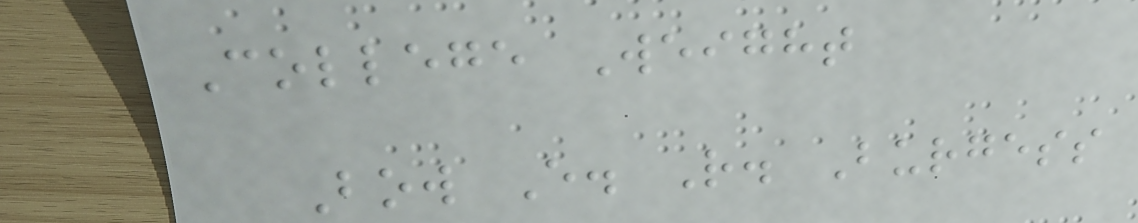College Weight
Bow E. R. Burgess
